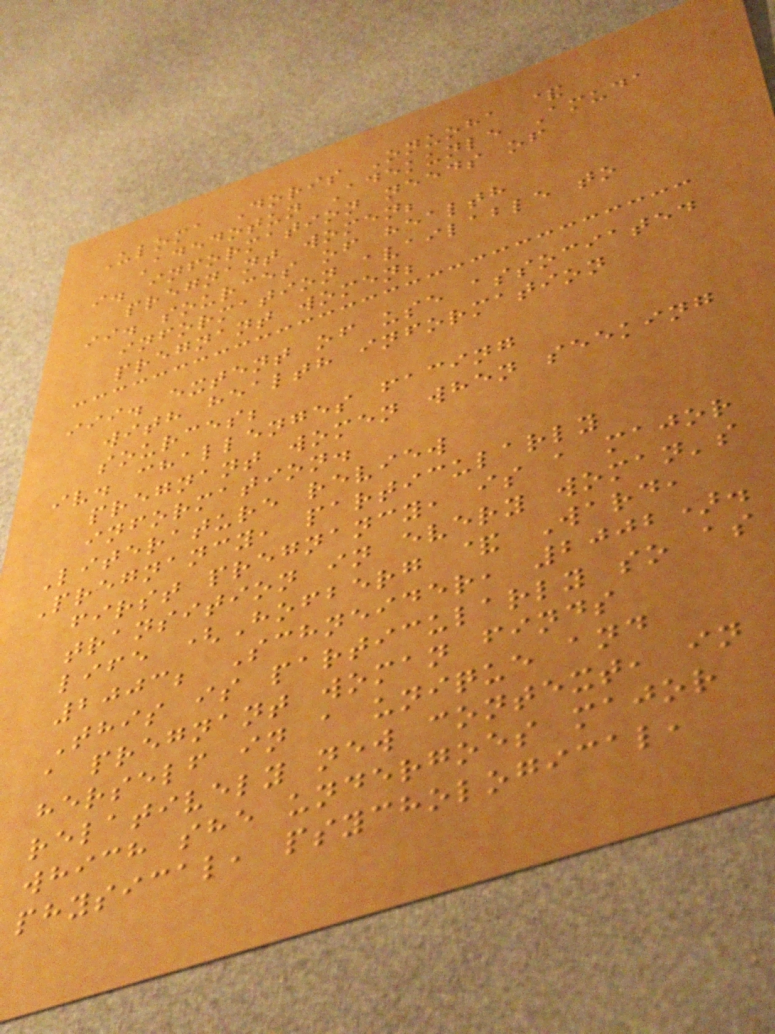Uloma Doris Onuoha &
Adedotun Adekunle Amuda
i. information needs of
pregnant women;
ii. sources of health
information available to
pregnant women;
iii. extent of use associated
with health information
sources;
iv. challenges facing
pregnant women when seeking
information.
Literature review
Pregnancy, particularly
first pregnancy, is a major
transition in every woman's
life (Hofberg & Ward,
2003; Schneider, 2002).
This is particularly so as
a pregnant woman finds
herself in a unique and
relatively new context, in
which she undergoes major
physical, psychological,
